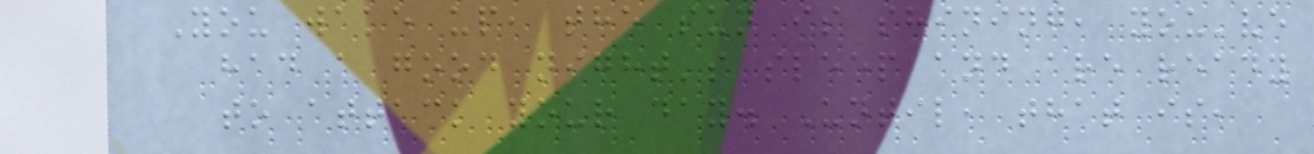You wake up, the sun is shining, you've
had a good night's sleep and are ready
to attack your day. Until, that is,
